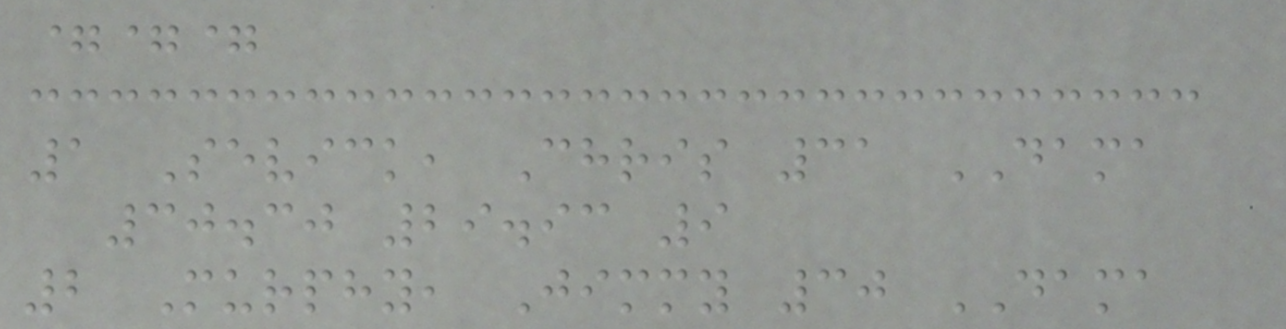===
1 Sevick, Chris 31 DAMA
30.30 29.93 9
2 Murphy, Jimmy 30 DAMA
